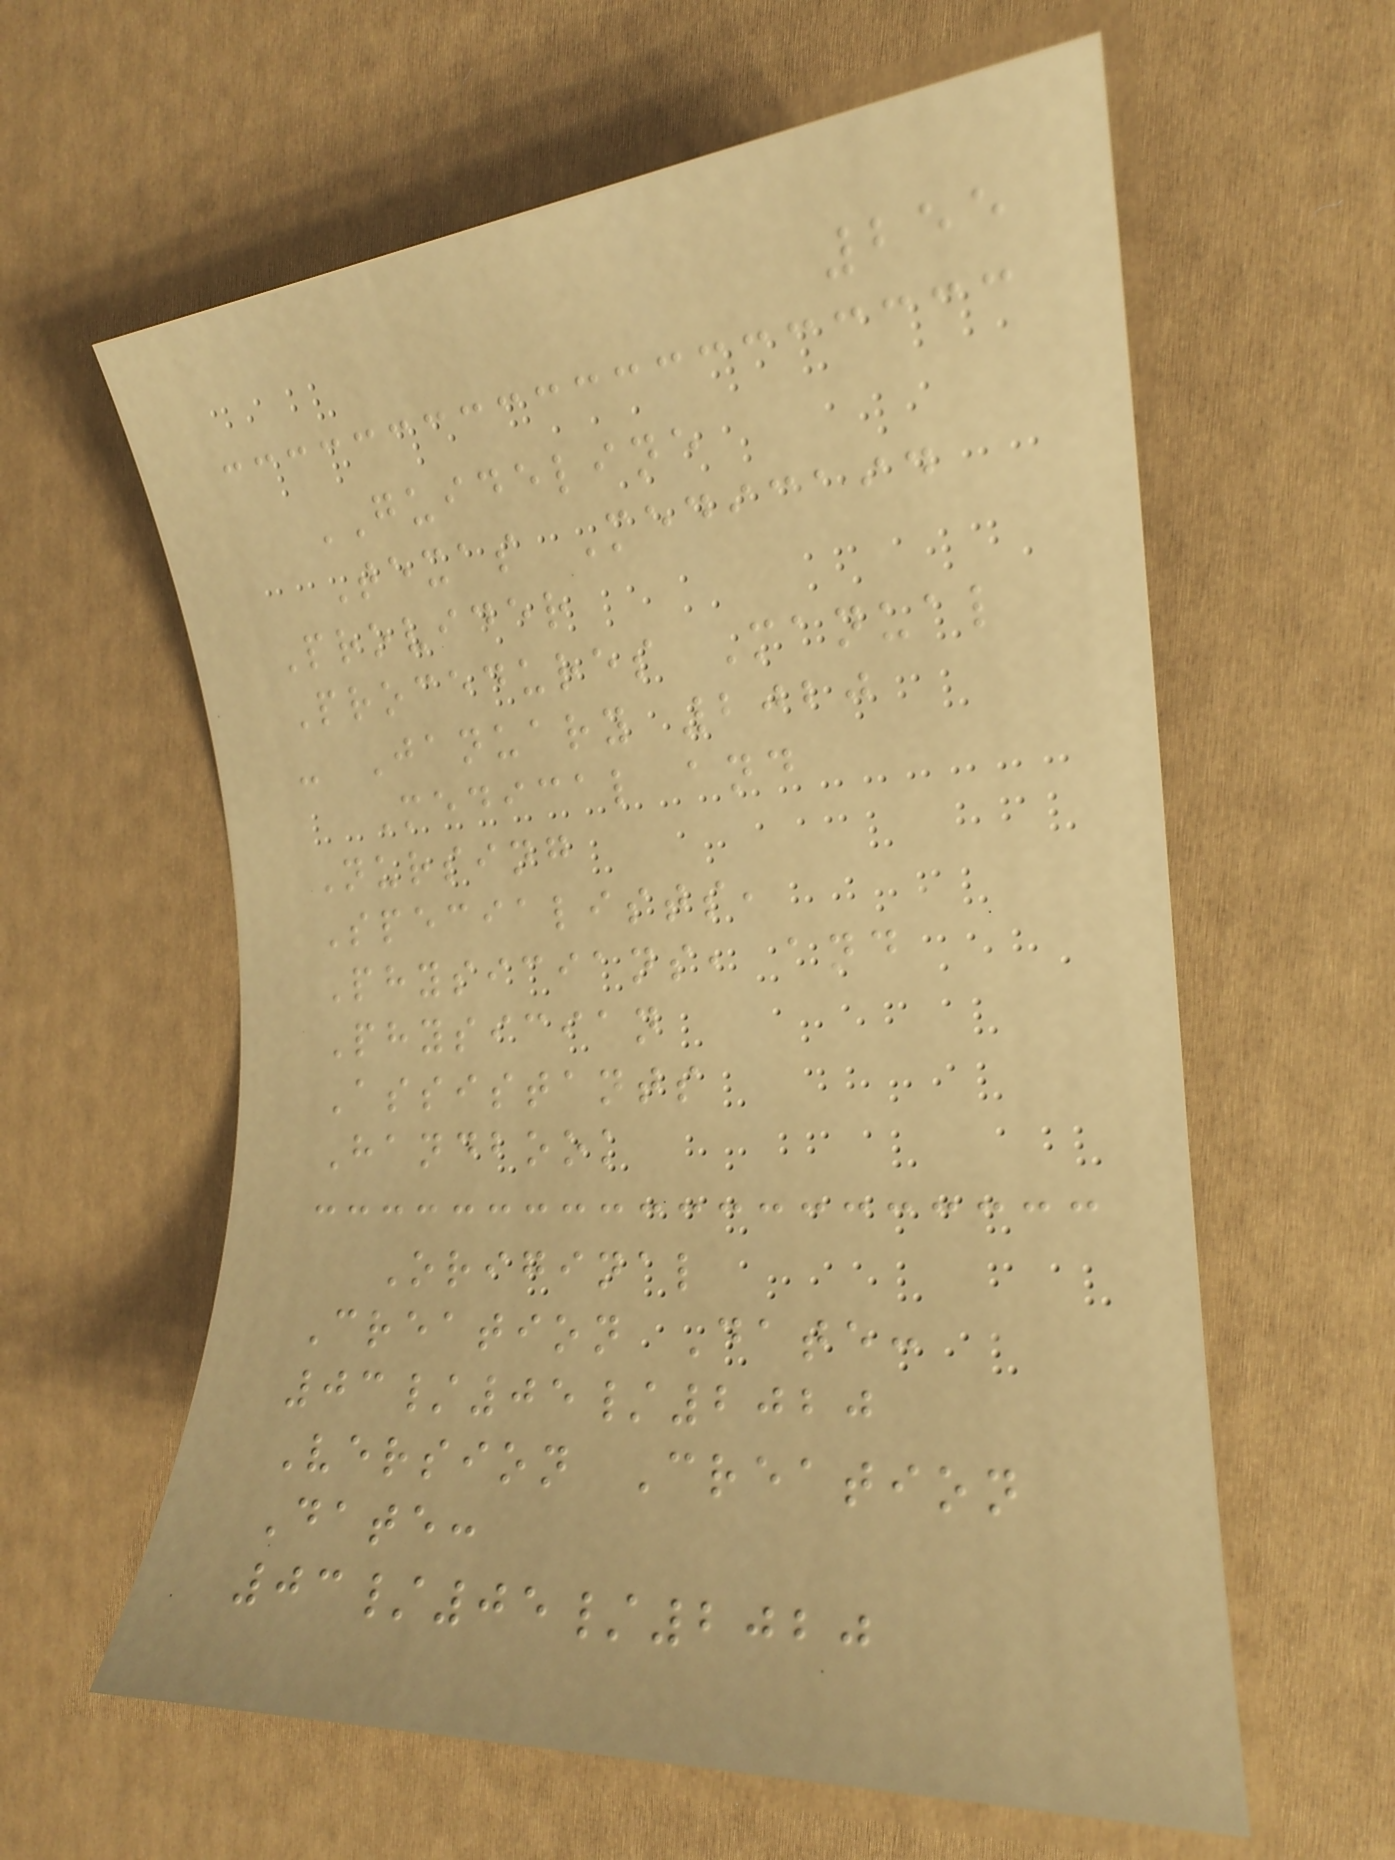255
GUIDELINE
Texas Medicaid
Provider
Procedures Manual
- January 2020
Medical and
Nursing
Specialists,
Physicians, and
Physician
Assistants
Handbook
Original
Creation Date:
03/05/2020
Version Creation
Date:
03/05/2020
